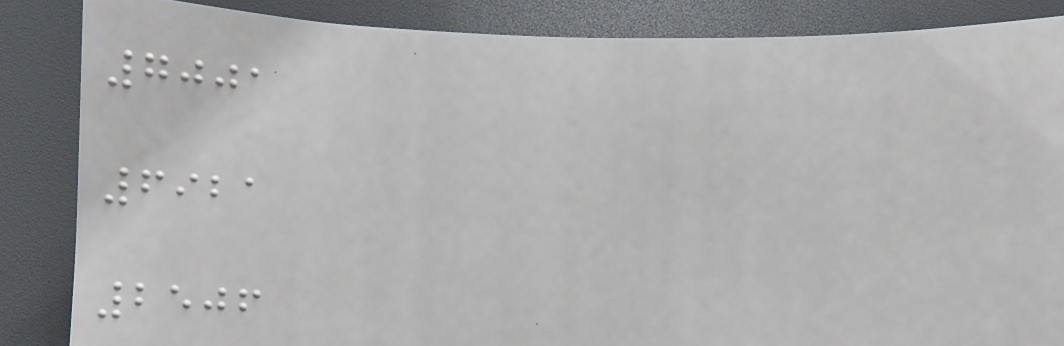7001
6921
2506
